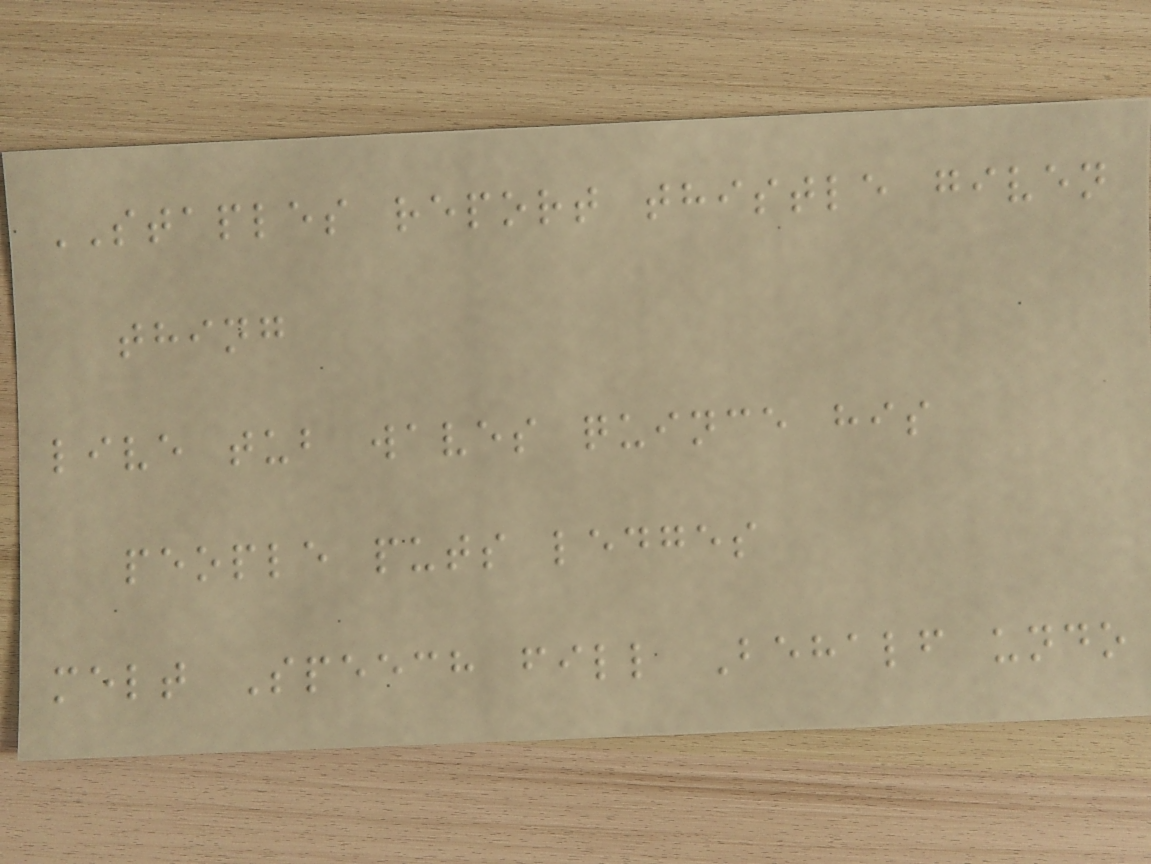STAPLES report thistle given
thing
live tub waves quince his
people puts ledges
melt Speech fill Behalf undo
